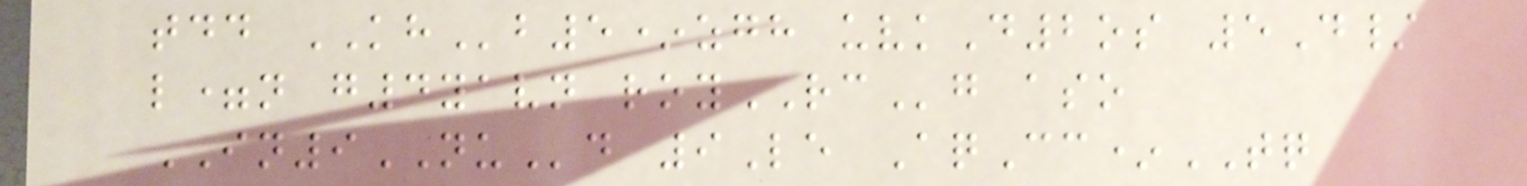tdd KHb5*zgh uvkD2os 5D/
l=n g4yavn royRCg aso
IN9NUd 9Le AqCc*TQ
